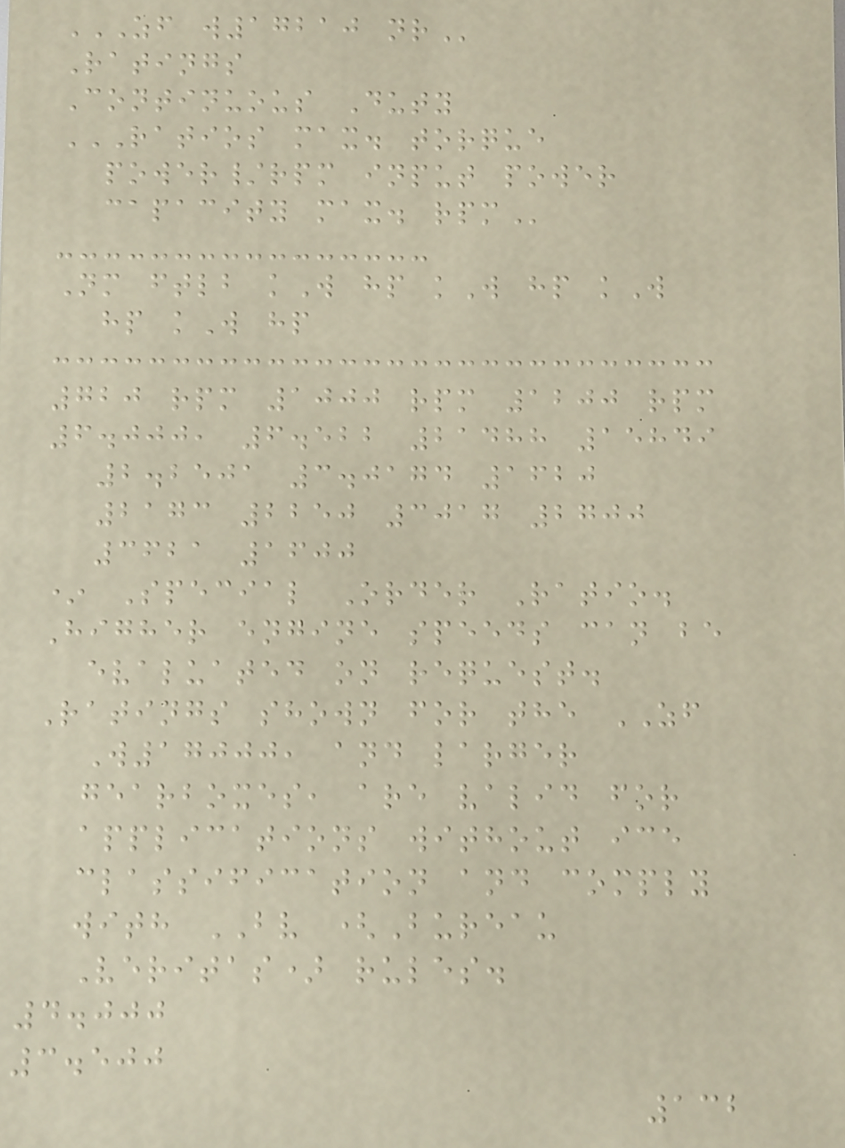ZF W17210 NR
Ratings
Continuous Duty
RATIOS MAX. TORQUE
POWER/RPM INPUT POWER
CAPACITY MAX. RPM
Nm ftlb kW hp kW hp kW
hp kW hp
720 rpm 1000 rpm 1200 rpm
6.000, 6.522 21488 15849
2.2501 3.0174 1620
2173 2250 3017 2700
3621 1600
* Special Order Ratio.
Higher engine speeds can be
evaluated on request.
Ratings shown for the ZF
W17000, and larger
gearboxes, are valid for
applications without ice
classification and comply
with BV (Bureau
Veritas) rules.
4.000
3.500
132
